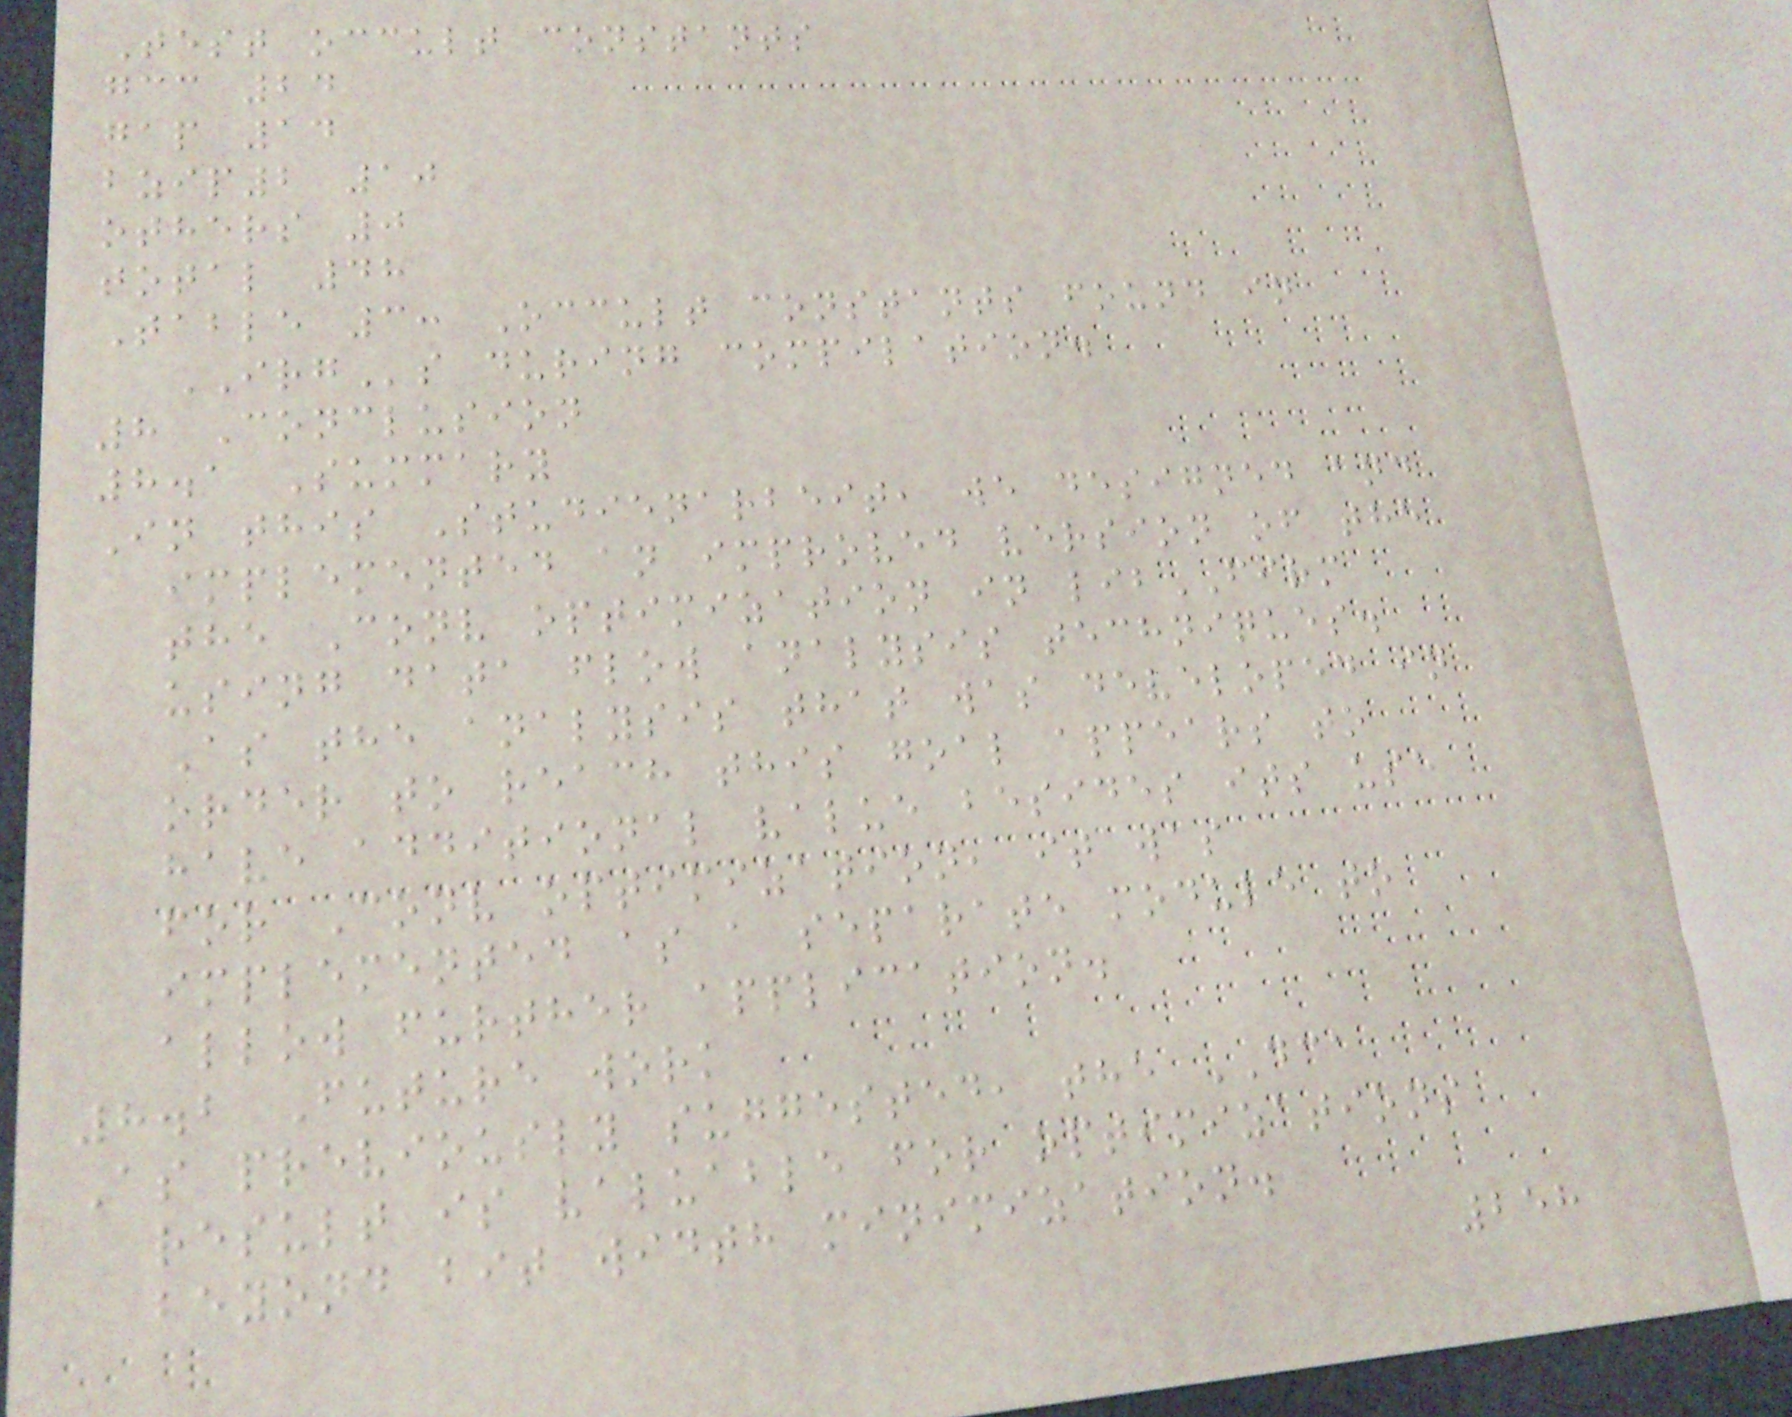Test occult constants
gcc 24
gap 14
bzip2 10
others 0
total 48
Table 3: Occult constants found in
IRGs during compilation.
8 Conclusion
8.1 Summary
In this Studienarbeit, we designed and
implemented an improved version of the
the Conv optimization in libFIRM
using data flow analysis techniques.
As the analysis that was developed in
order to reach this goal appears to
have additional value besides its use
for Conv optimization, it was
implemented as a separate module to
allow further application.
8.2 Future work
As previously suggested, the DCA
result is valuable for optimizations
beyond bit width minimization.
258
